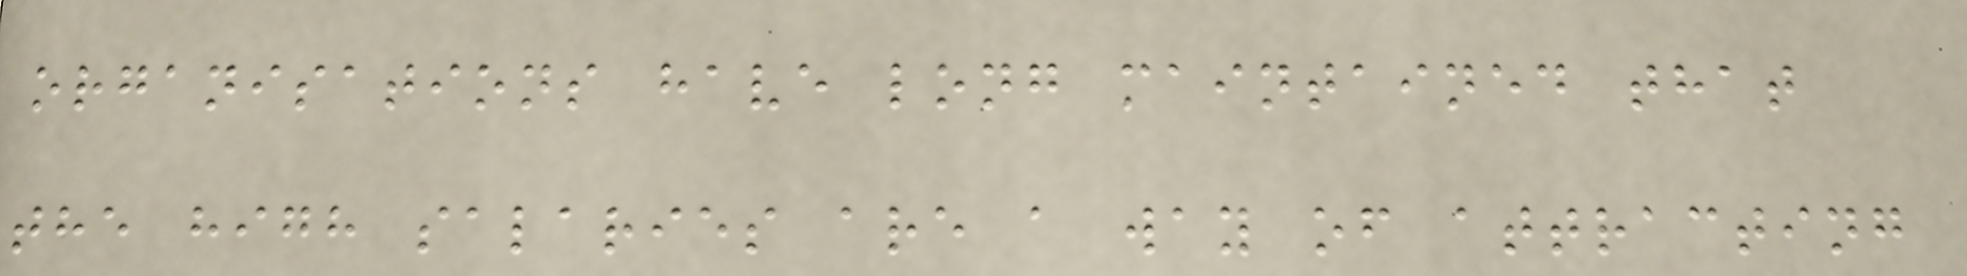organisations have long maintained that
the high salaries are a way of attracting
